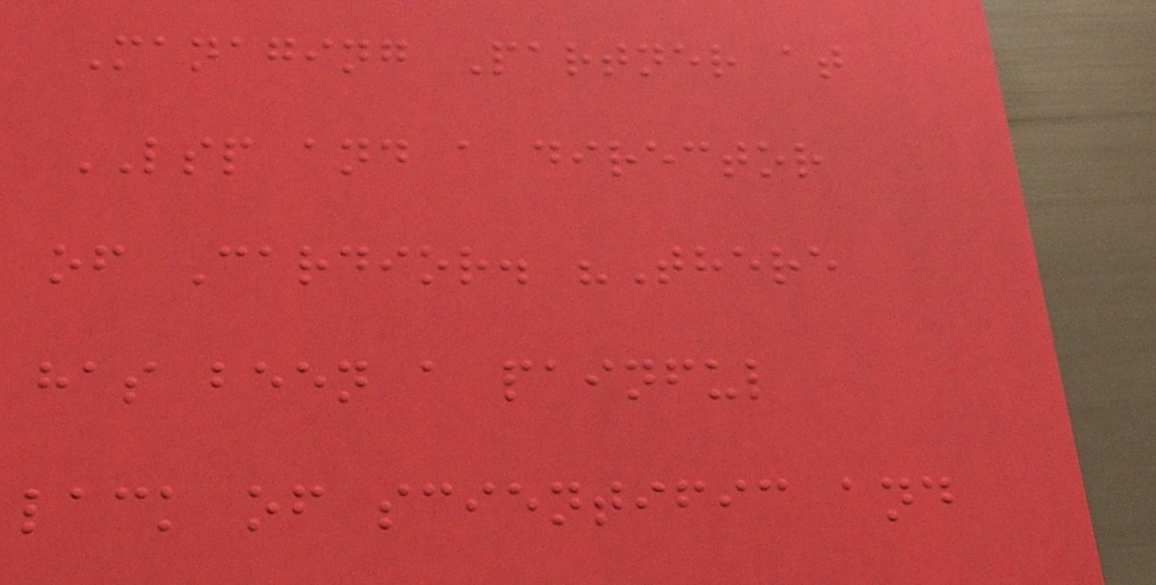Managing Partner at
LSP and a director
of Cardior. "There
has been a painful
lack of scientific and
